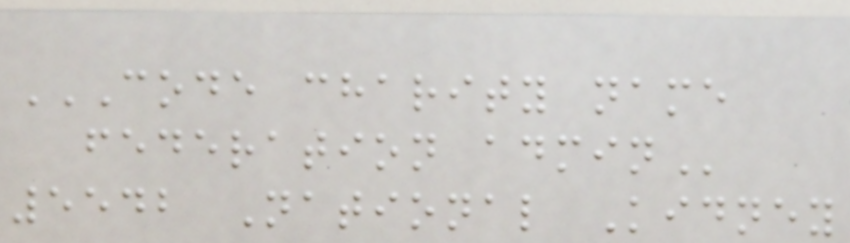CODE CHARITY NAME
FEDERATION ADMIN
5542 National Kidney
